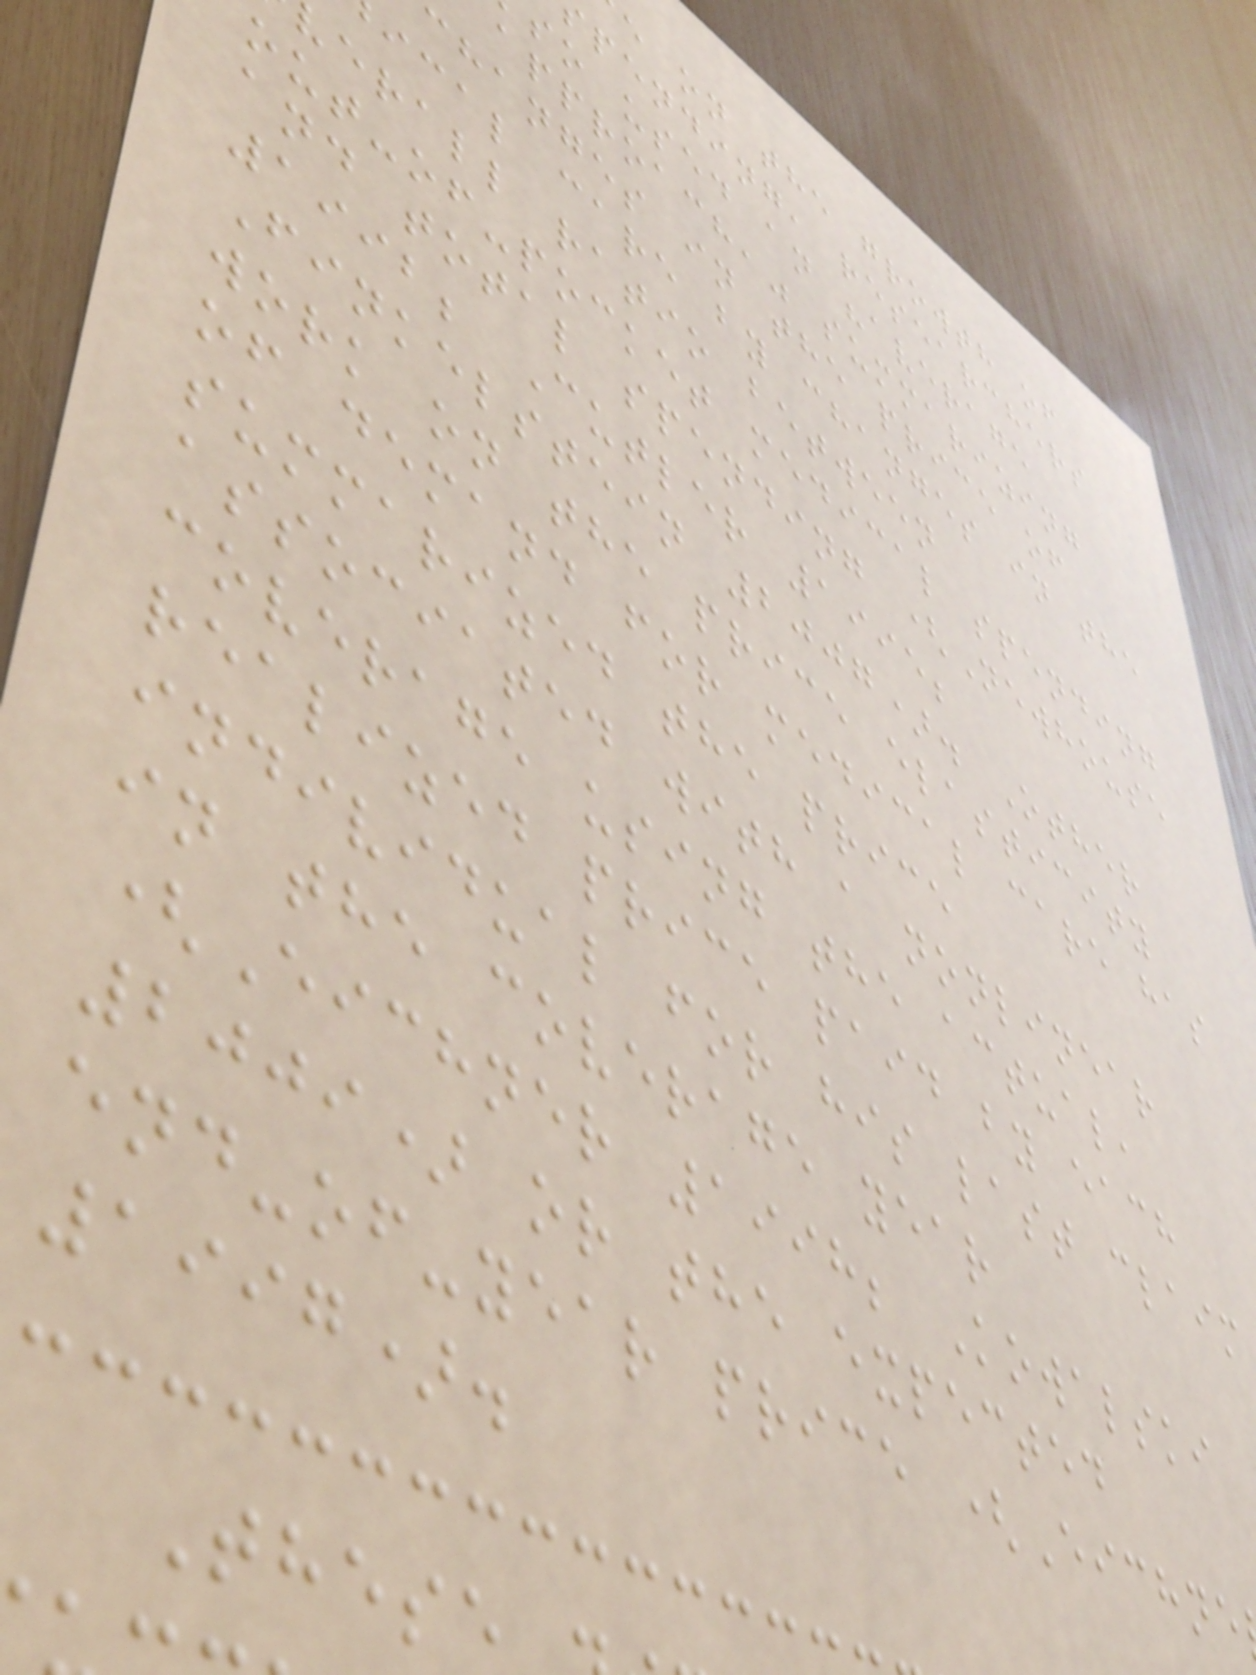e on the growth of
pending, researchers
so used an "average
approach," summarizing
changes in the price of
ical care by changes in the
erall ratio between
out-of-pocket medical spending
and total spending (Newhouse
1992; Cutler 1995;
Finkelstein 2007). Other
work on the price elasticity
of demand for medical care has
summarized the price
associated with a nonlinear
coverage using the actual,
realized price paid by each
individual for his last claim
in the coverage year
(Eichner 1998; Kowalski
2009) or the expected
end-of-year price (Eichne
1997).
